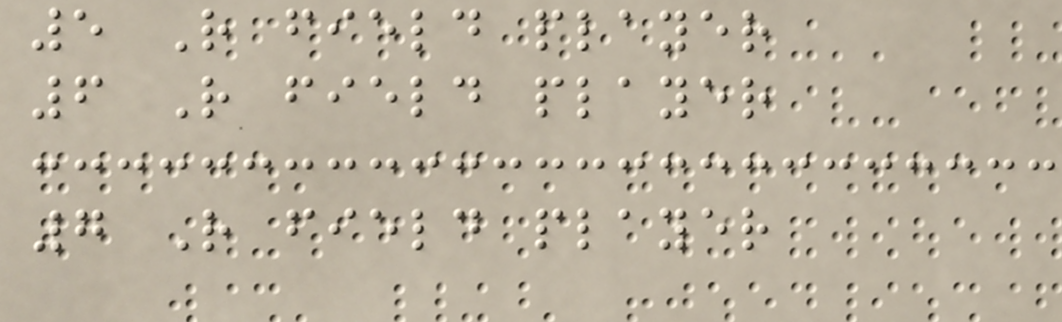5 R field player
6 R field player
7 R field player
